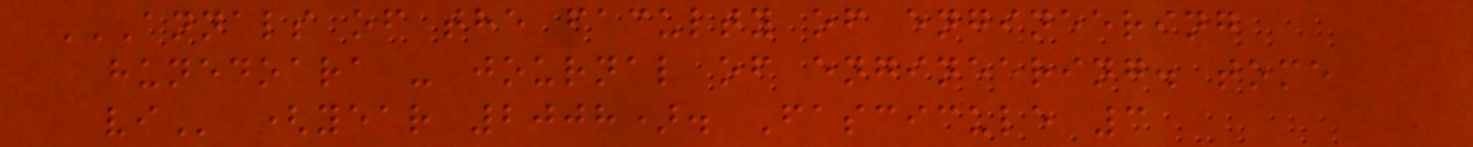ANNALS OF THE FACULTY OF ENGINEERING
HUNEDOARA - JOURNAL OF ENGINEERING. TOME
VI (year 2008). Fascicule 3
